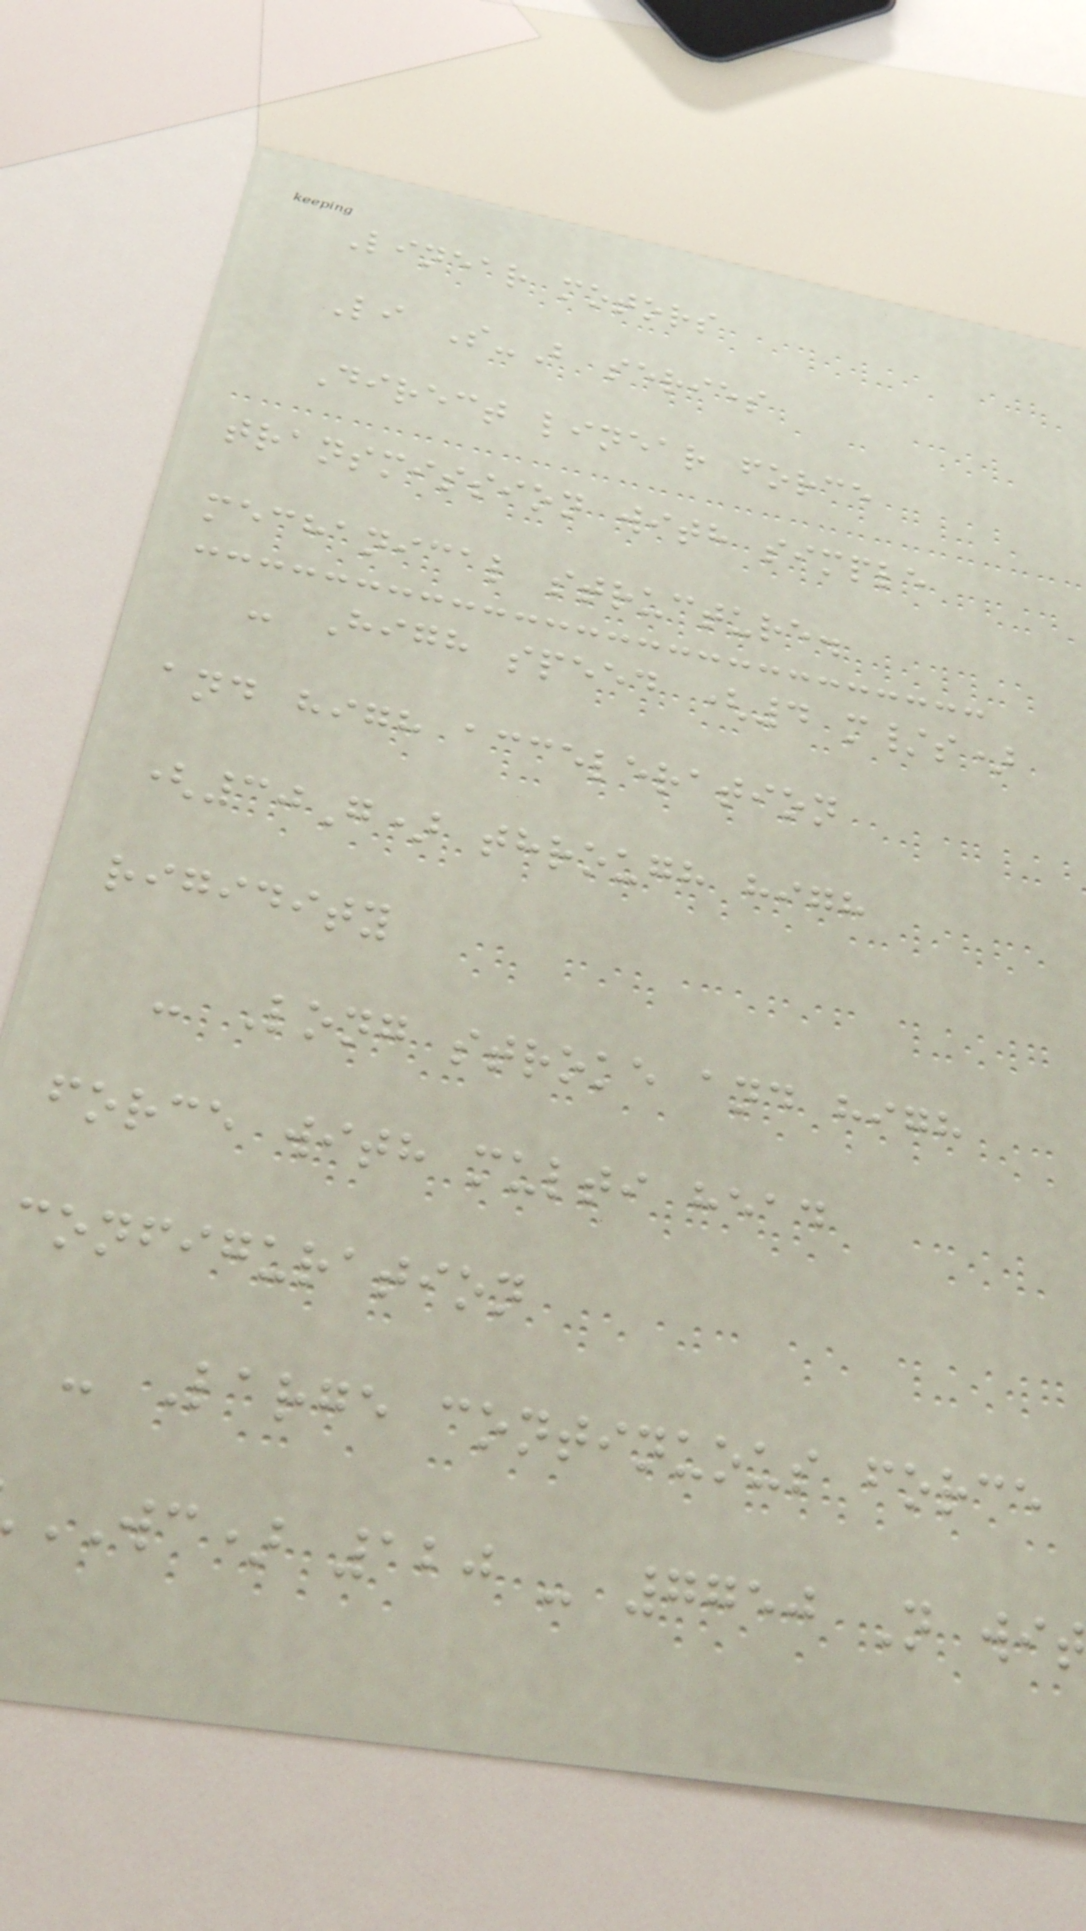Linear motors
Li S-B series
Direct linear force
transmission with simple
mechanical structure.
- High speed (4 m/s)
and high acceleration
(30G) through high
rigidity
- Long stroke and high
force with multi head
configuration
- Large continuous force
WC) 120 - 7750 N wi
